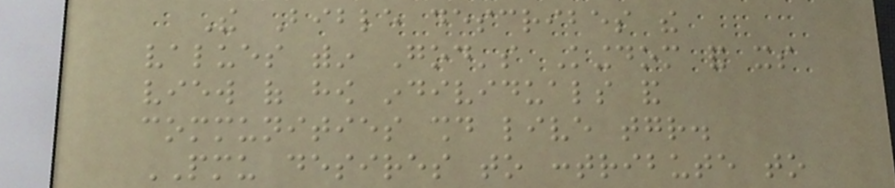The Bible describes the
values within God's Kingdom and its
view of how individuals and
communities should live together.
PMU desires to contribute to
